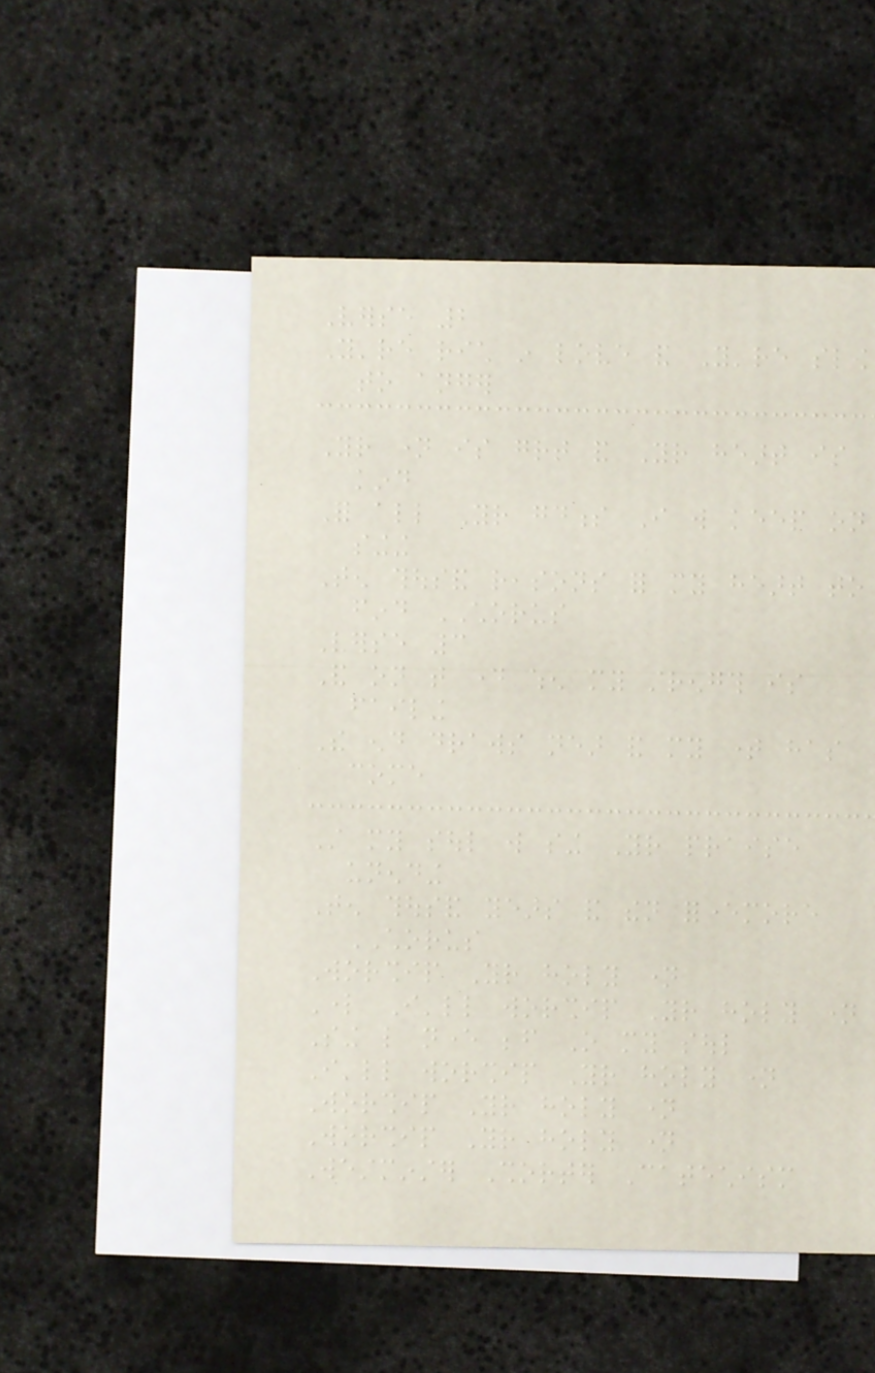Verse 2
You're rich in love and You're slow
to anger
Your name is great and Your heart is
kind
For all Your goodness I will keep on
singing
Ten thousand reasons for my heart to
find CHORUS
Verse 3
And on that day when my strength is
failing
The end draws near and my time has
come
Still my soul will sing Your praise
unending
Ten thousand years and then forevermore
CHORUS
Worship Your holy name
Lord I'll worship Your holy name
Sing like never before O my soul
I'll worship Your holy name
Worship Your holy name
Worship Your holy name
Westminster Shorter Catechism
